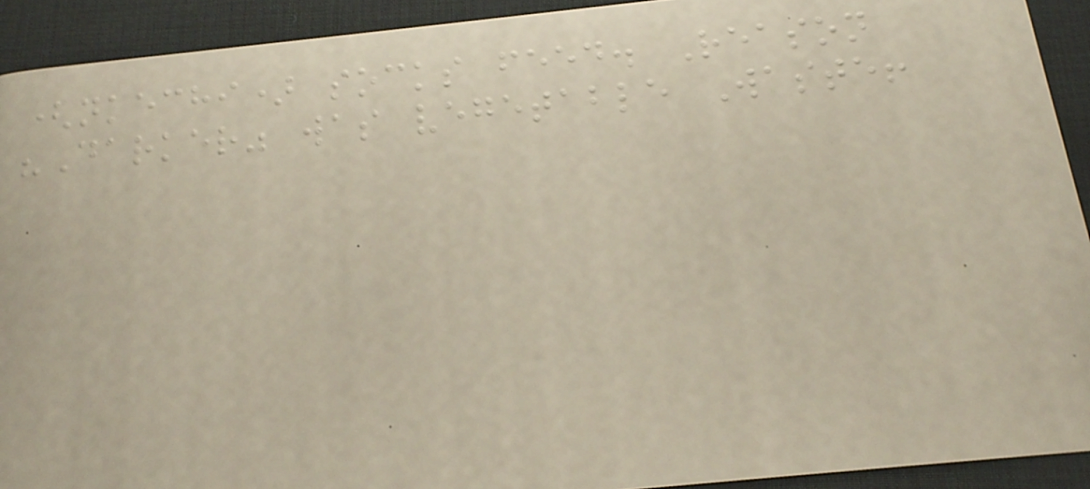(nkechi) socks feed. Reason
"Darker" was vegetable Waste!
